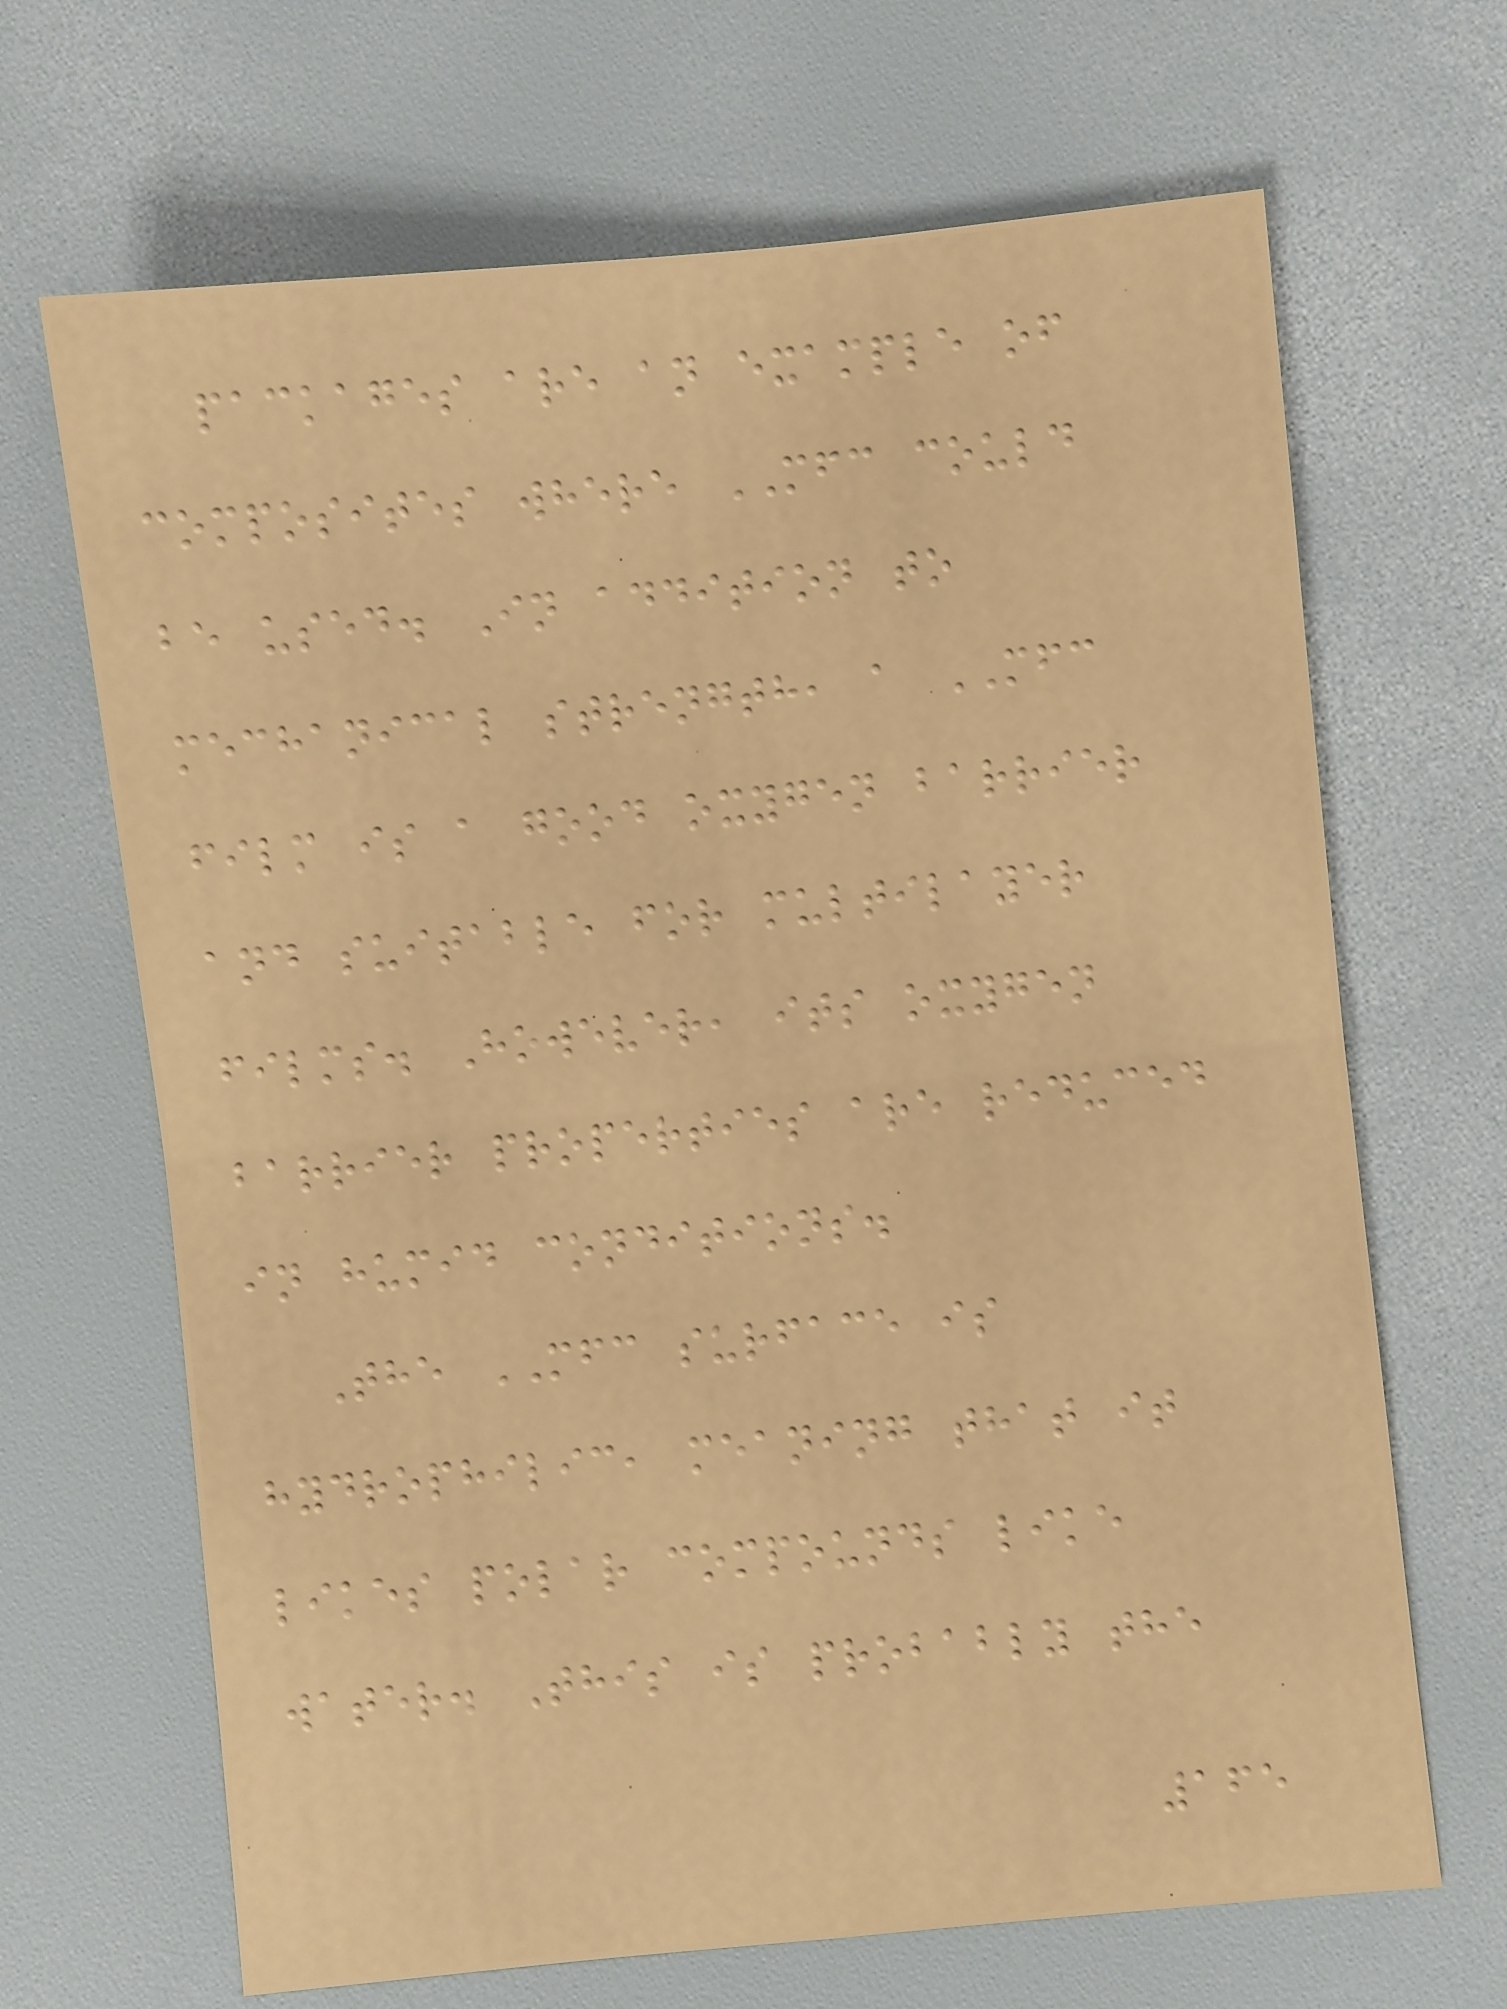packages are an example of
composites where MFC could
be used. In addition to
mechanical strength, a MFC
film is a good oxygen barrier
and suitable for multilayer
films. However, its oxygen
barrier properties are reduced
in humid conditions.
The MFC surface is
hydrophilic, meaning that it
likes polar compounds like
water. This is probably the
165
